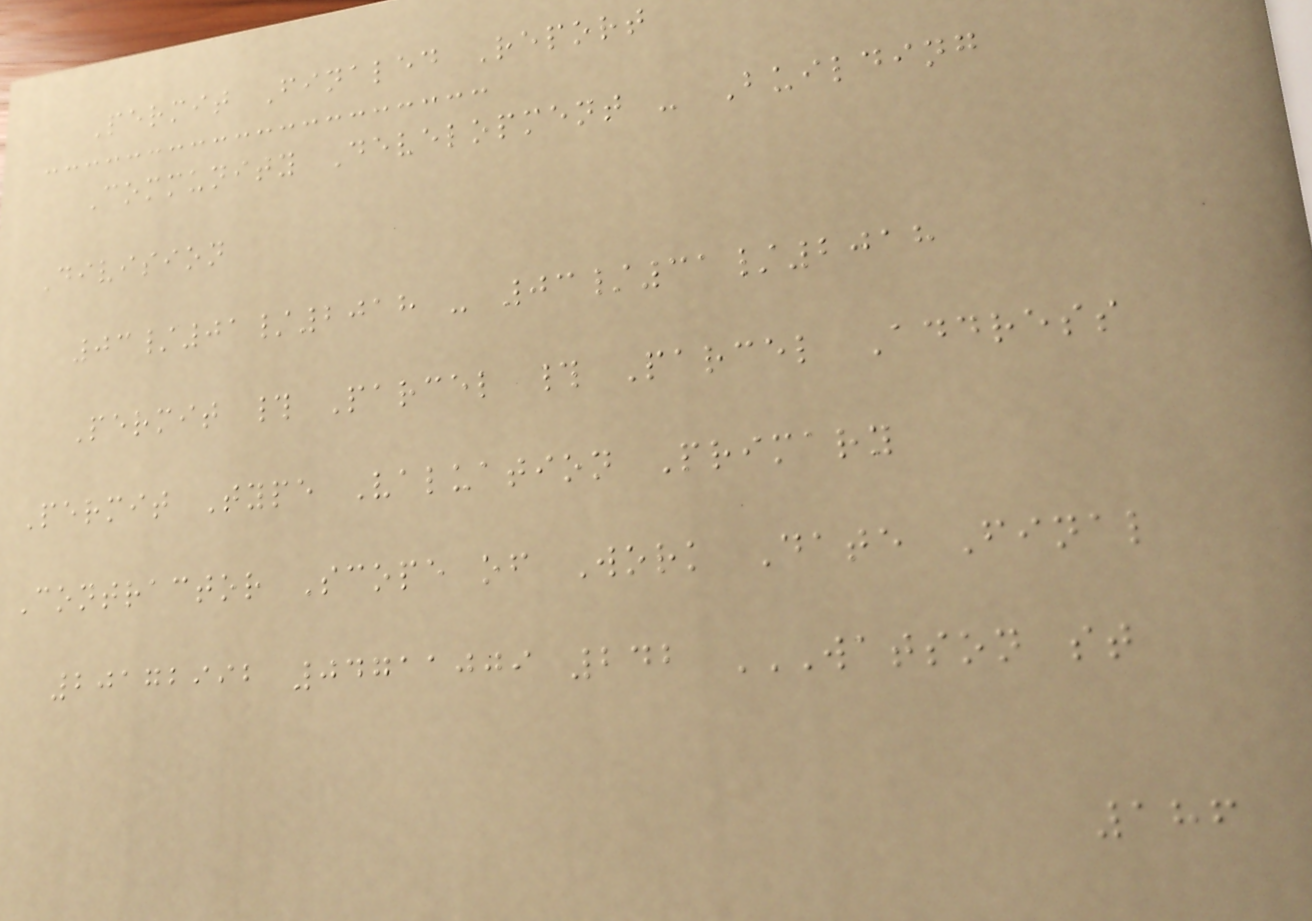Permit Finaled Report
Community Development - Building
Division
03/01/2018 - 03/31/2018
Permit # Parcel # Parcel Address
Permit Type Valuation Primary
Contractor Scope of Work Date Final
20172992 04711009 242 WATSON ST
186
